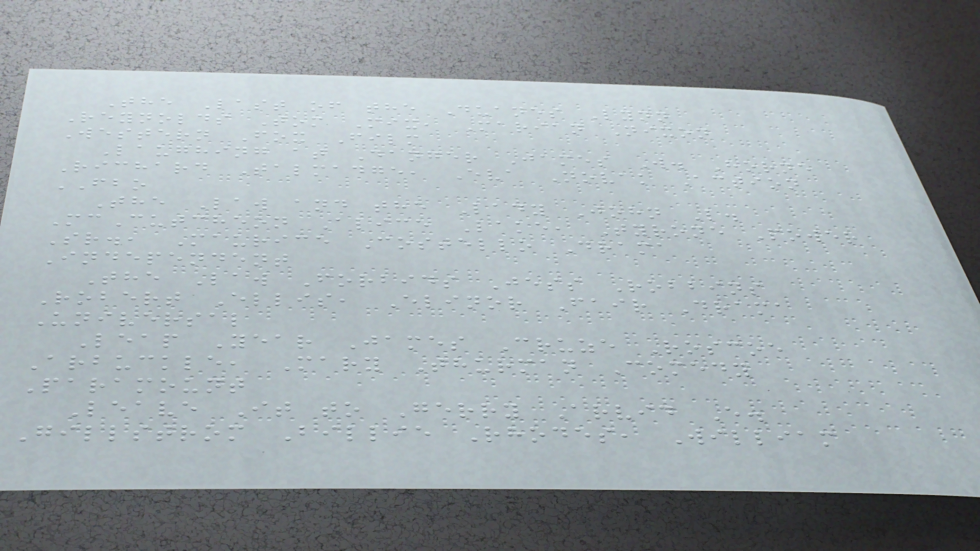The Last of the Duanes Lynn
Reynolds Tom Mix, Marian Nixon
Western Fox Film
Laughing at Danger James W. Horne
Richard Talmadge, Eva Novak Action
FBO
The Law and the Lady John L.
McCutcheon Alice Lake, Tyrone Power
Sr., Maurice Costello Drama
Independent
The Law Forbids Jess Robbins
Robert Ellis, Elinor Fair Drama
Universal
Leap Year James Cruze Roscoe
Arbuckle, Mary Thurman Comedy
Paramount
Leave It to Gerry Arvid E.
Gillstrom Billie Rhodes, William
